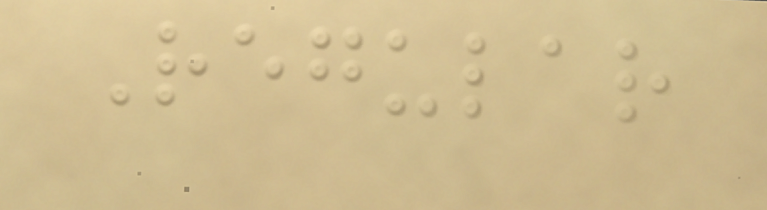Regular
